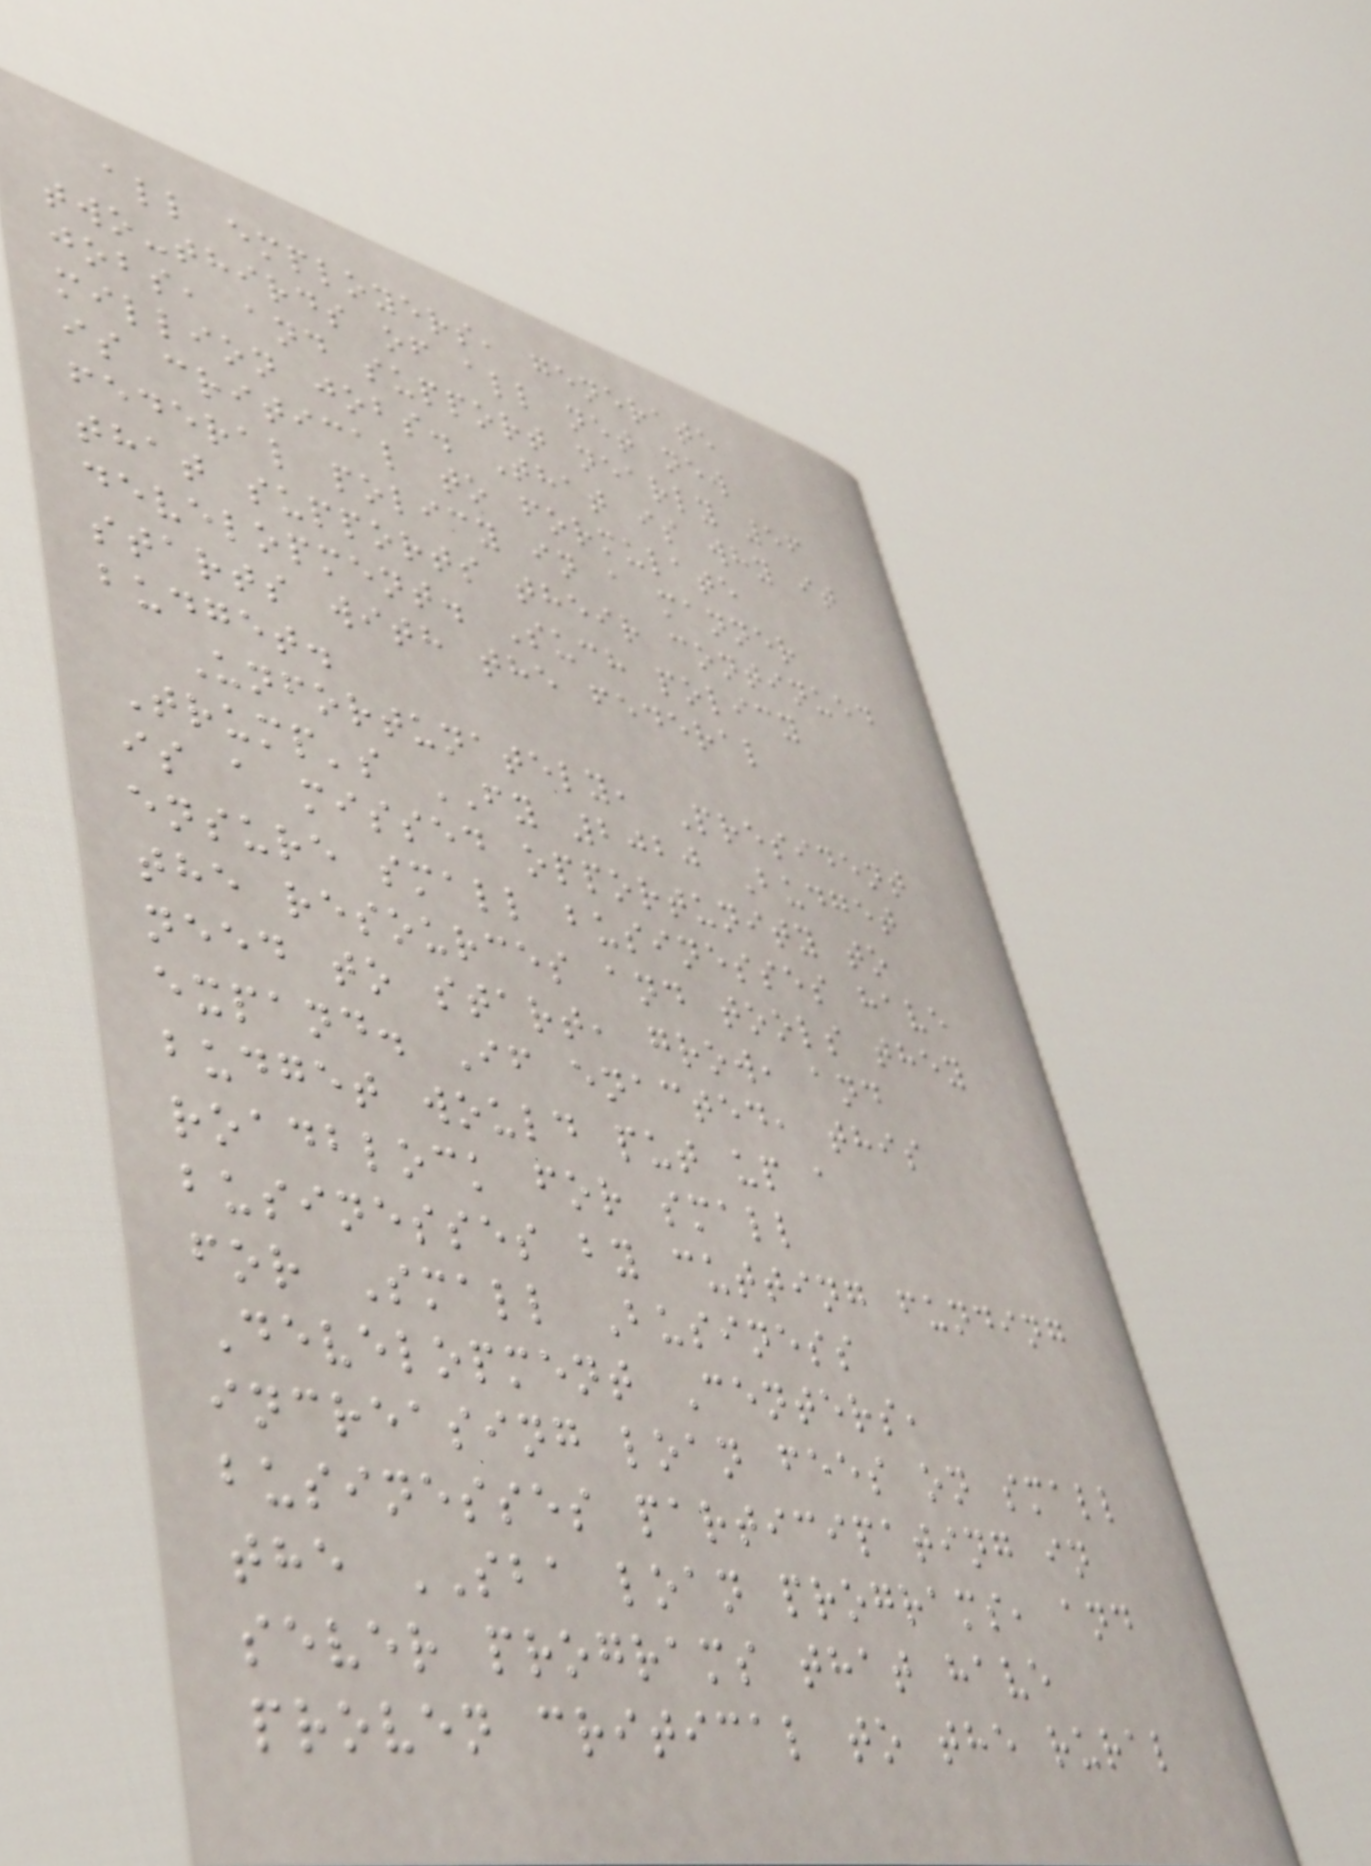all employers, generate
two-thirds of all net new
jobs, and support nearly 56
million jobs. That is why it
is critical to formulate
federal policy in a manner
that supports their continued
development. Such policy
starts with the federal
budget.
Unfortunately, President
Trump's FY 2020 Budget
is a missed opportunity to
ensure small businesses have
the resources and tools they
need to start, grow, and
expand. If enacted, this
budget would put up a
roadblock for small
businesses by cutting funding
for Small Business
Development Centers,
increasing loan fees on small
businesses participating in
the SBA loan programs, and
sever programs that have
proven critical to the rural
